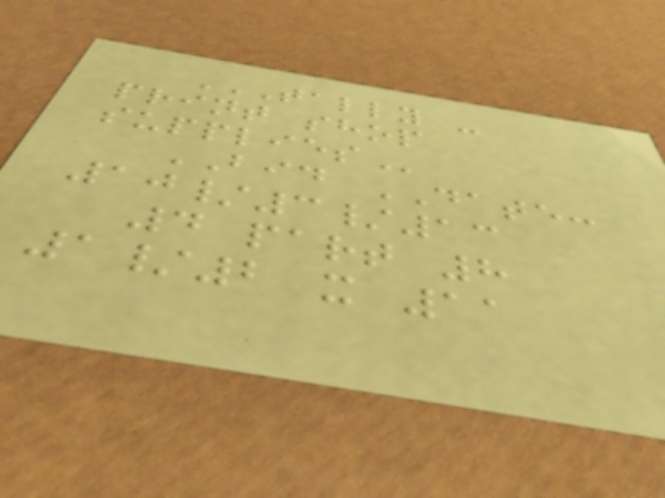TALLY -
PRINT SHOP
SUPPLIES
BID DATE:
10/3/13
4 part 8
1/2 x 11
